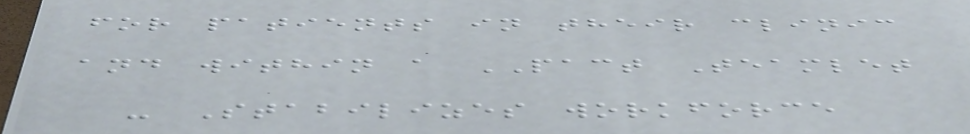for patients in their clinic
and within a PACT Teamlet
- Stabilizes workforce
